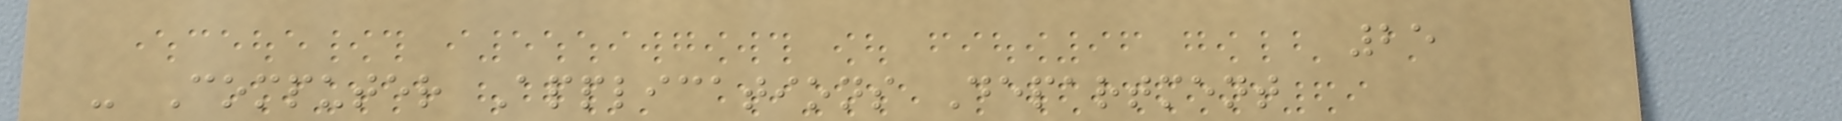25
- Computer Applications Department
